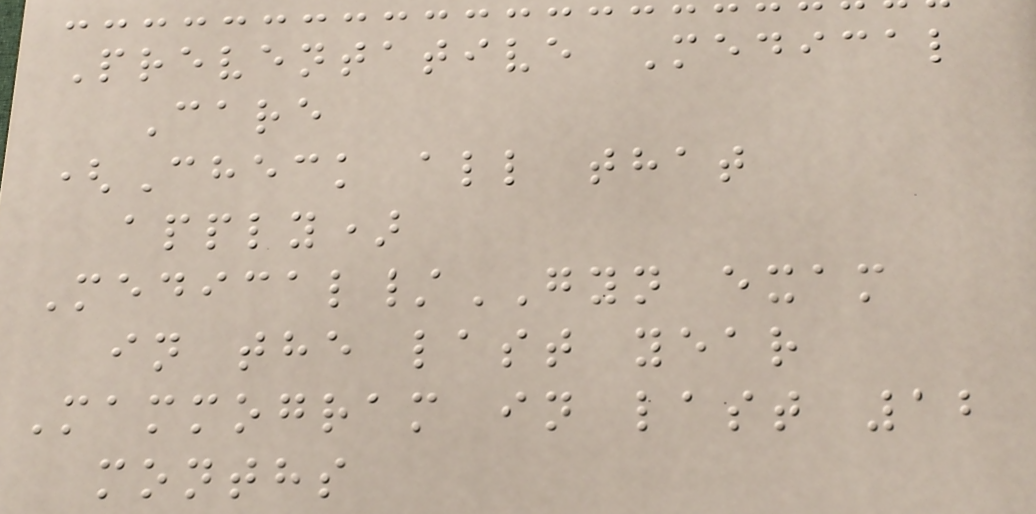Preventative Medical
Care
(Check all that
apply)
Medical/GYN exam
in the last year
Mammogram in last 12
months
